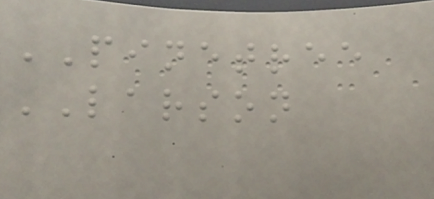PINETREE
LARSON
